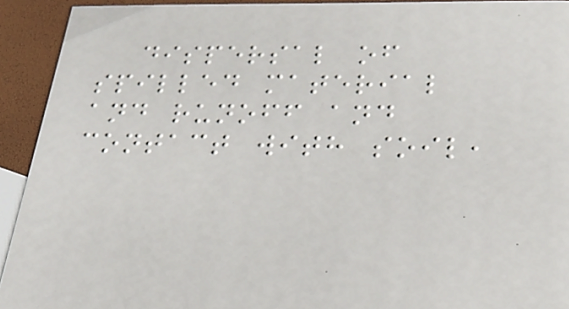dispersal of
spilled material
and runoff and
contact with soil,
